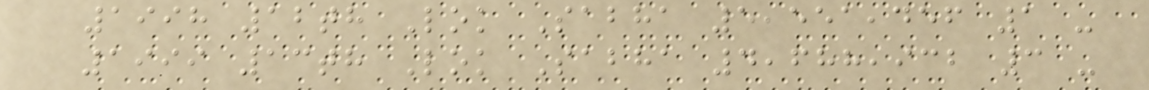1998 12th Lok Sabha 5,551,456 1 -
1999 13th Lok Sabha 4,688,932 3 -
